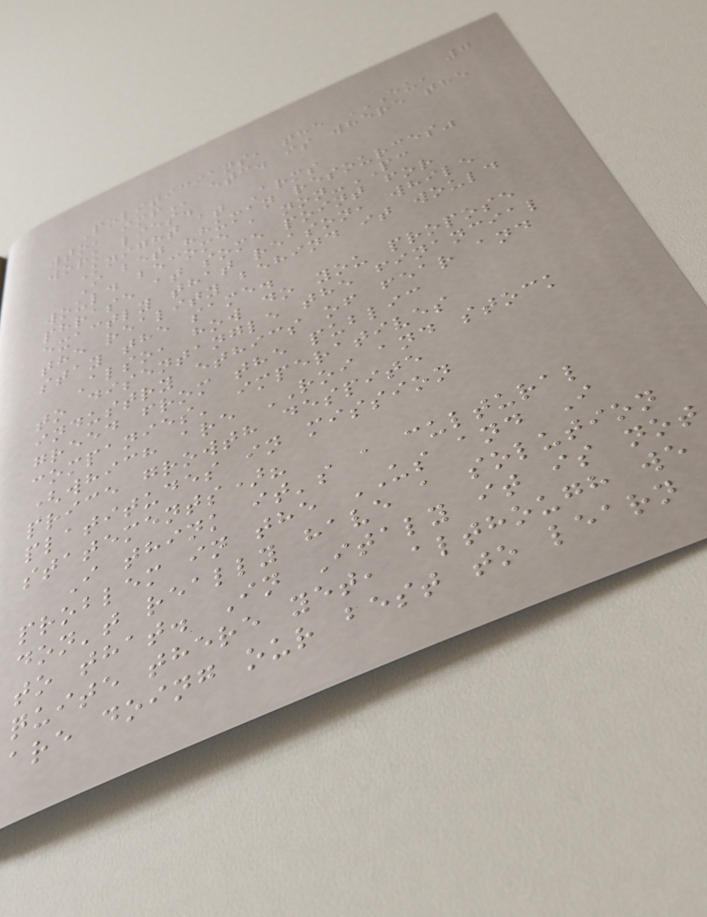7
Politicians, the EU,
WTO, IMF etc. is where the
work lies.
Knight at Arms
I bet "human resources"
would become a non-PC
phrase at some point for
exactly that reason, while
the reality behind it would
stay the same.
Also, how do you propose
to disentangle the financial
industry ethics of fear and
greed from the public
companies' imperatives
(which are ROI and stock
price growth despite
platitudes in mission
statements)?
I think it's a cultural
problem in the US and I
don't really have a solution
to that. In Italy it is not
quite there yet, although we
are doing our best to learn
